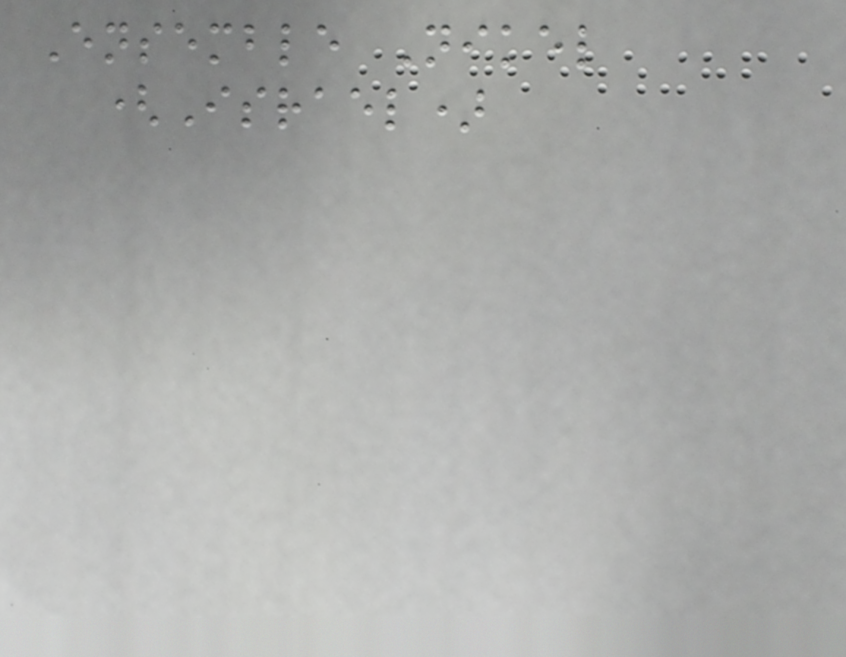Ensemble Nikel
(Israel)
